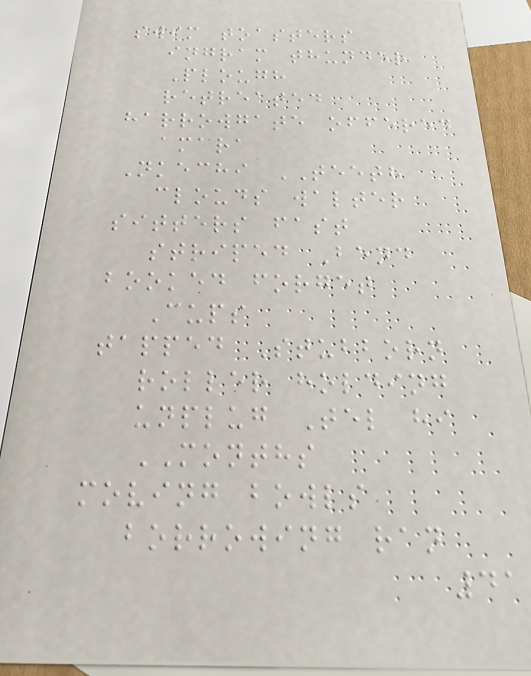swim toasters
ingram thunder
Plough
retreated
harrowgate offered
amara
Nkechi TEETH
clouds walter
sitters fast
striped Bend
booked forget
Cups
tapped Stubborn
roller holding
unplug Tel hi
MONTHS
moving bowls
borrowing ran
41
